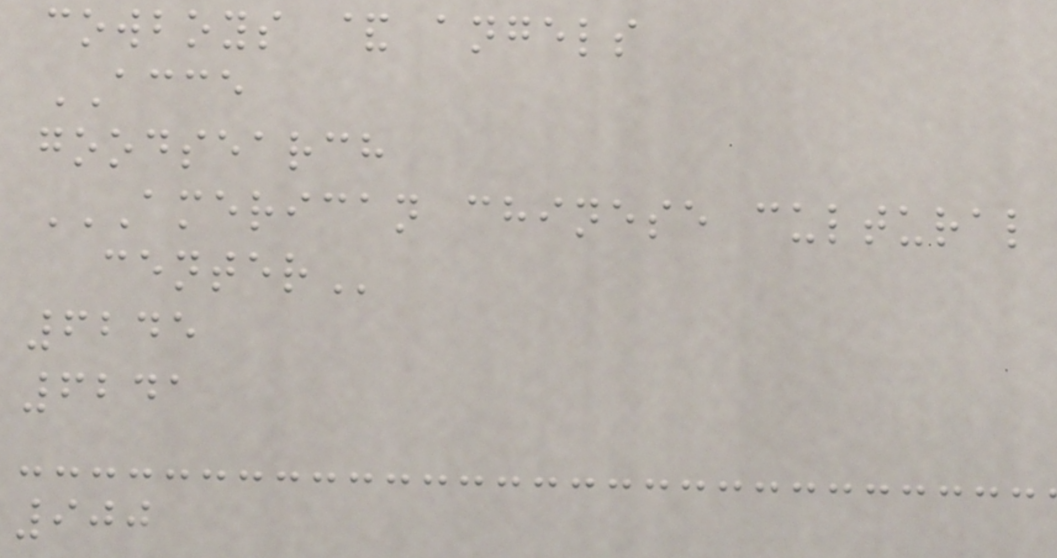cowboys & angels
ACCE
goodsearch
AMERICAN CHINESE CULTURAL
CENTER
6245
6241
900
